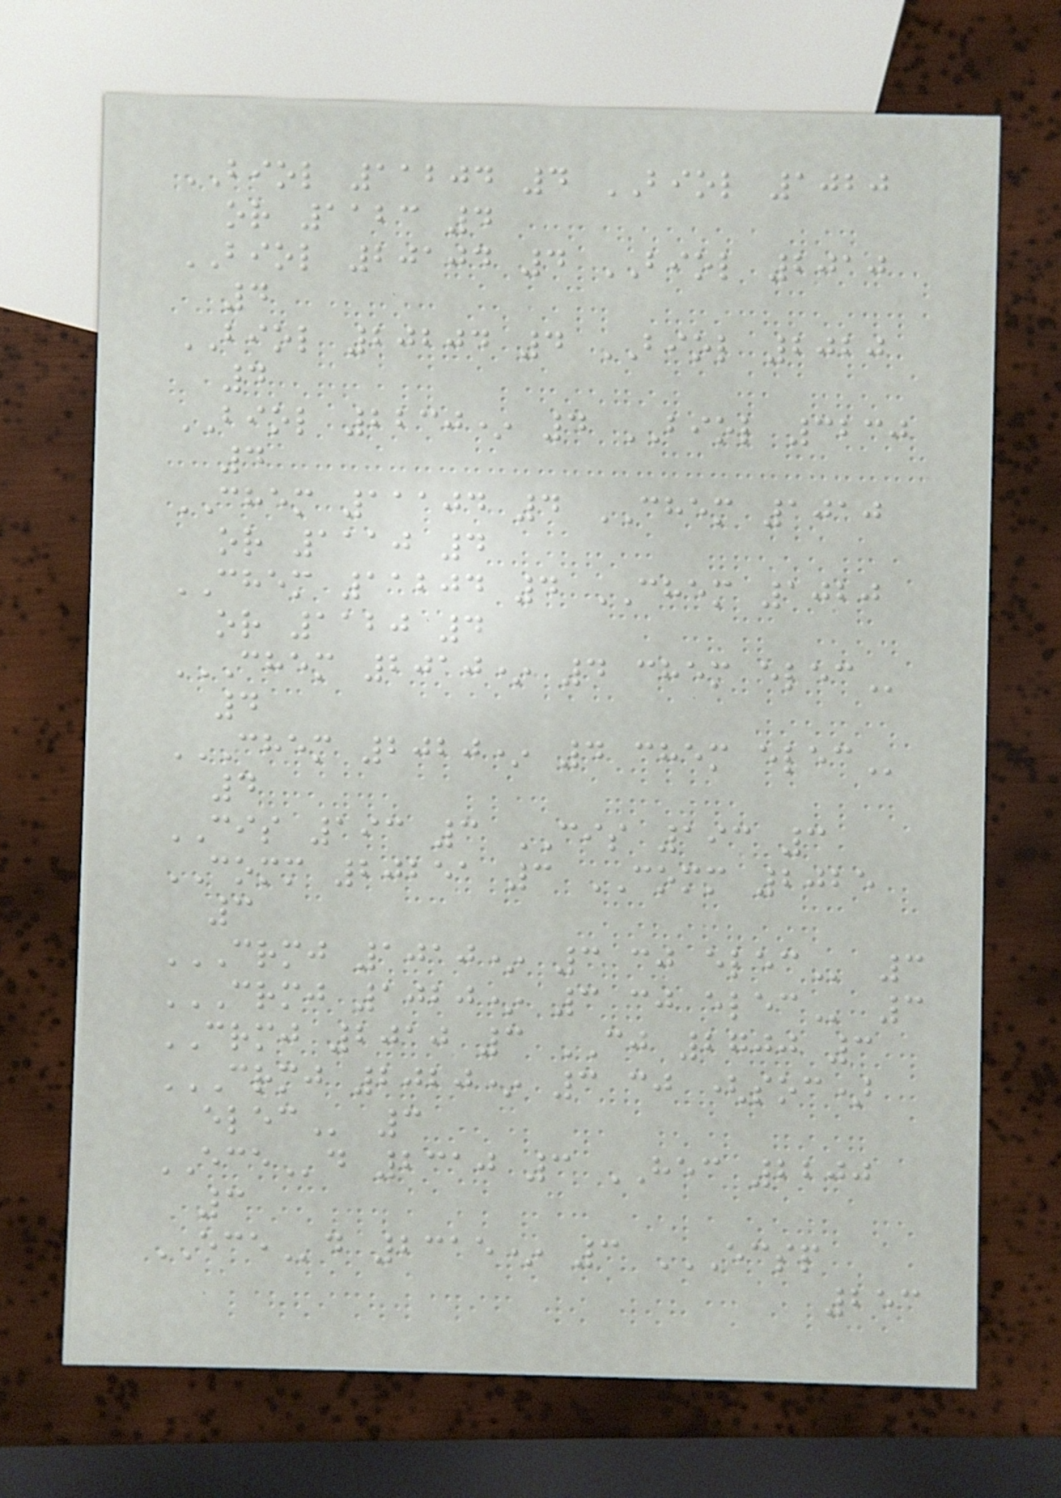BIOL 11204 4 BIOL 1020
or 1123 4
BIOL 20104 4 BIOL 2010
4
BIOL 20204 4 BIOL 2020
4
BIOL 2230* 4 BIOL 3230
4
CHEM 11104 4 CHEM 1010
or 1110 4
CHEM 11204 4 CHEM 1020
or 1120 4
CHEM 2010* 4 CHEM ELEC
4
CHEM 2020* 4 CHEM ELEC
4
CIS 193 3 CIS 193 3
COMM 20251 3 COMM 2025
3
CRMJ 1010* 3 CJ ELEC 3
CRMJ 1020* 3 CJ ELEC 3
CRMJ 2010 3 CJ 2700 3
CRMJ 2020* 3 CJ (SOC)
ELEC 3
ECEd 2310 3 HEC 2200
3
ECEd 2315* 3 ECSP
253
